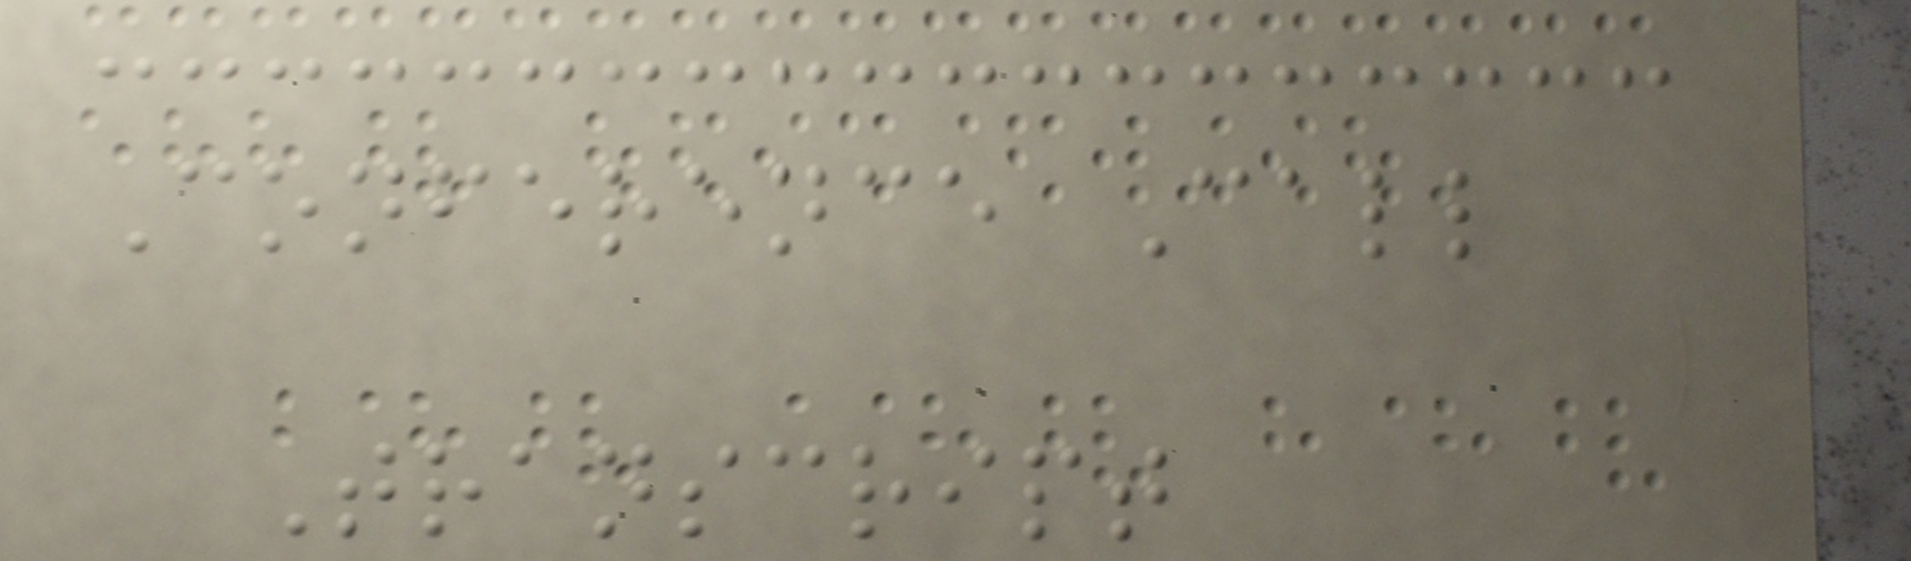Conference Call
Transcript
